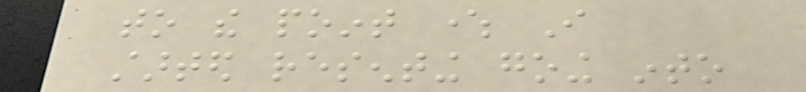to the point where I
started resenting going into
